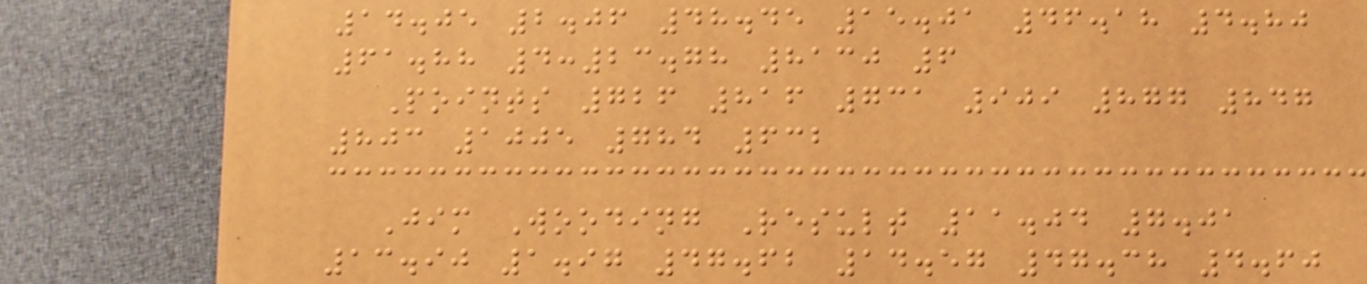14.05 2.06 48.45 15.01 46.18 4.80
61.88 4:23.78 8130 6
Points 726 816 731 909 877 847
803 1005 784 632
Jim Wooding Result 11.04 7.01
13.90 1.97 47.62 14.57 47.38 4.60
